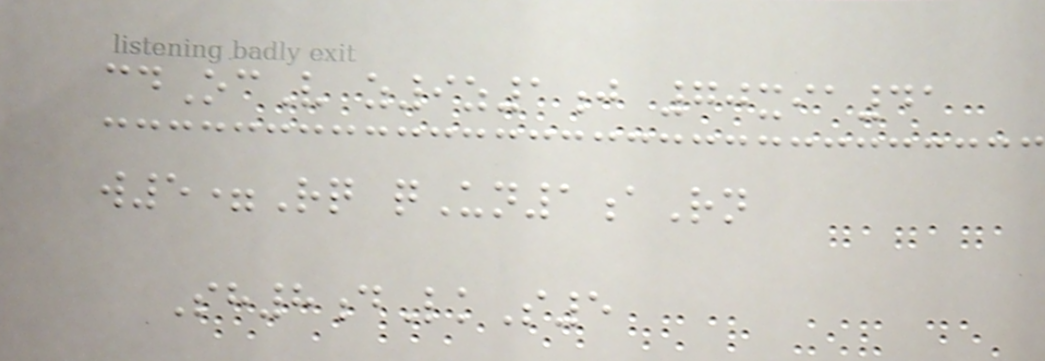cdOcV z9z1j 70xia41
w5=Rq qUn1aRn
Sh8dLkS5
